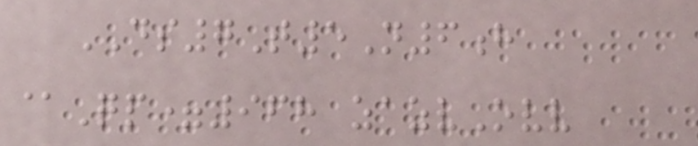DS7T5N6h
@Qp=968 zazvOvv
